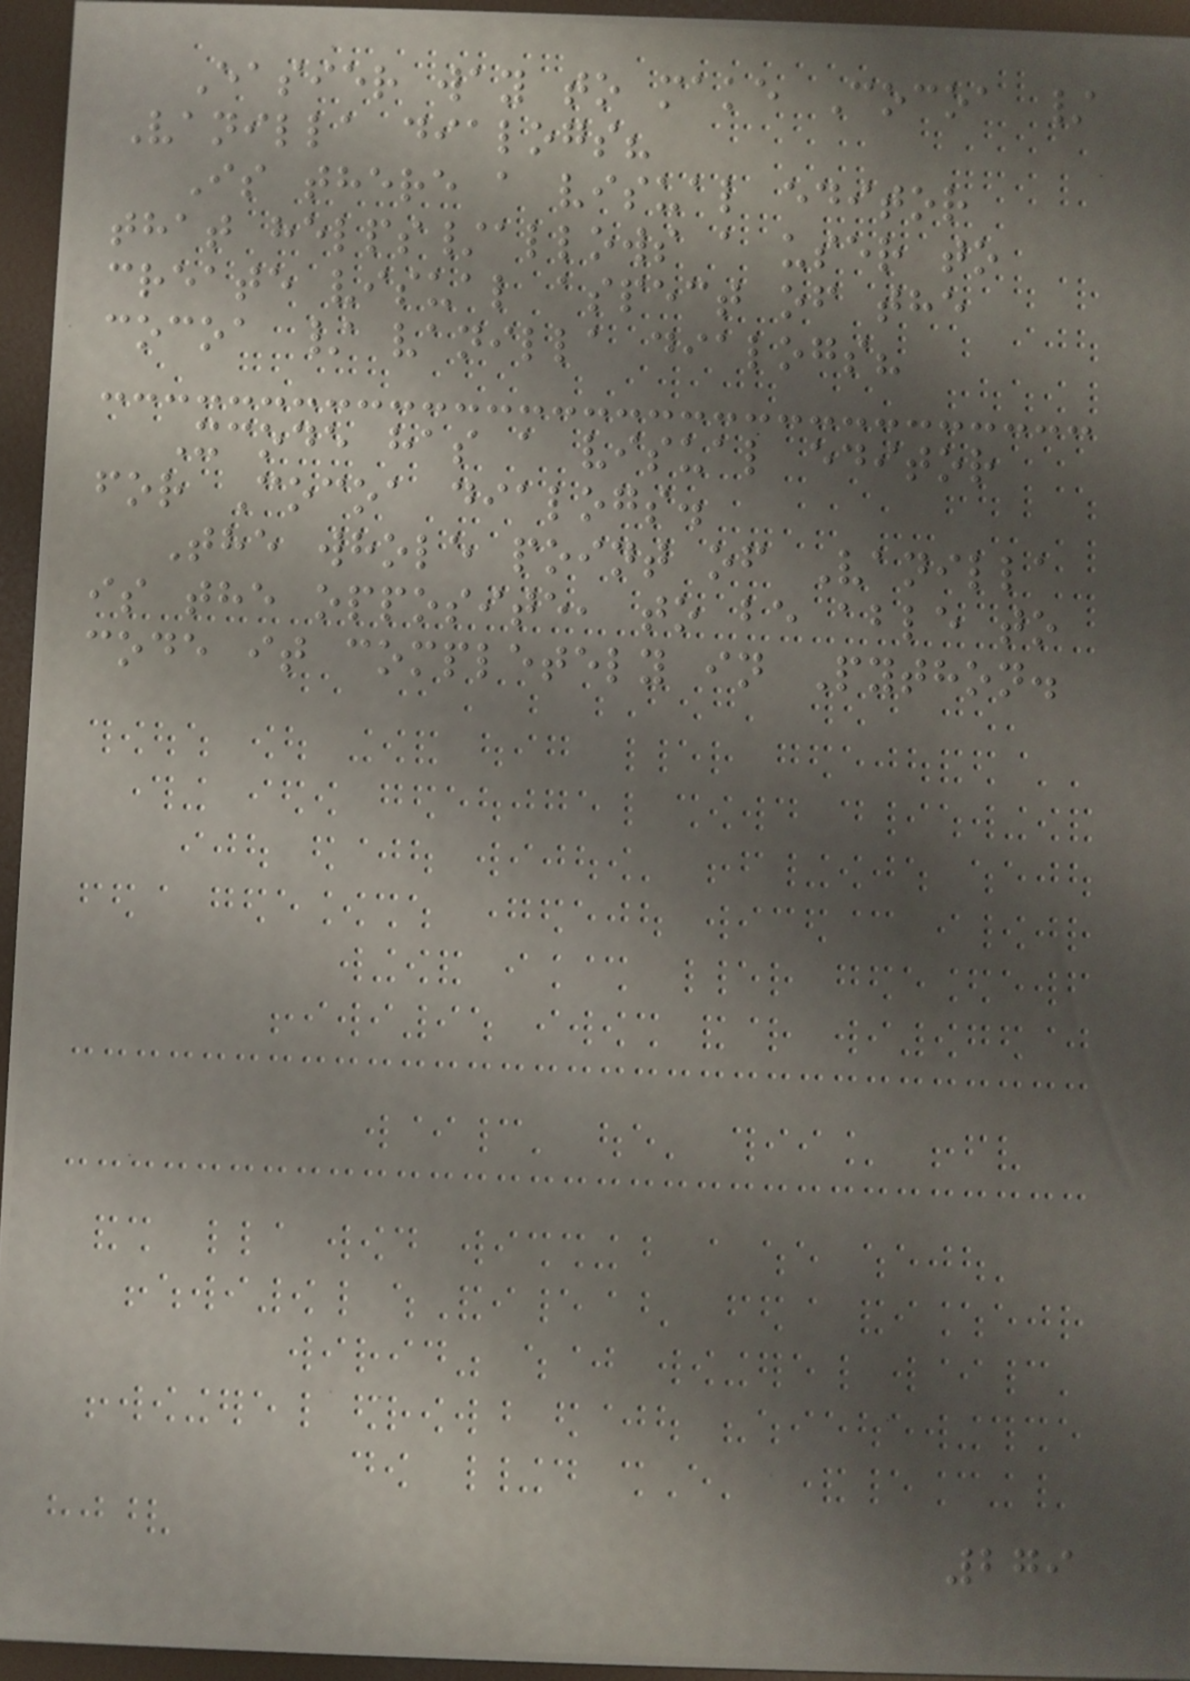Easier way to make Cocoa /
Vanilla dialogs?
Is there a visual editor
that helps/allows a user to
create visual aspect of the
cocoa / vanilla dialogs?
Xcode has a visual editor
for Cocoa dialogs.
The whole point of Vanilla
is the opposite, to be able to
code it completely in Python.
279
